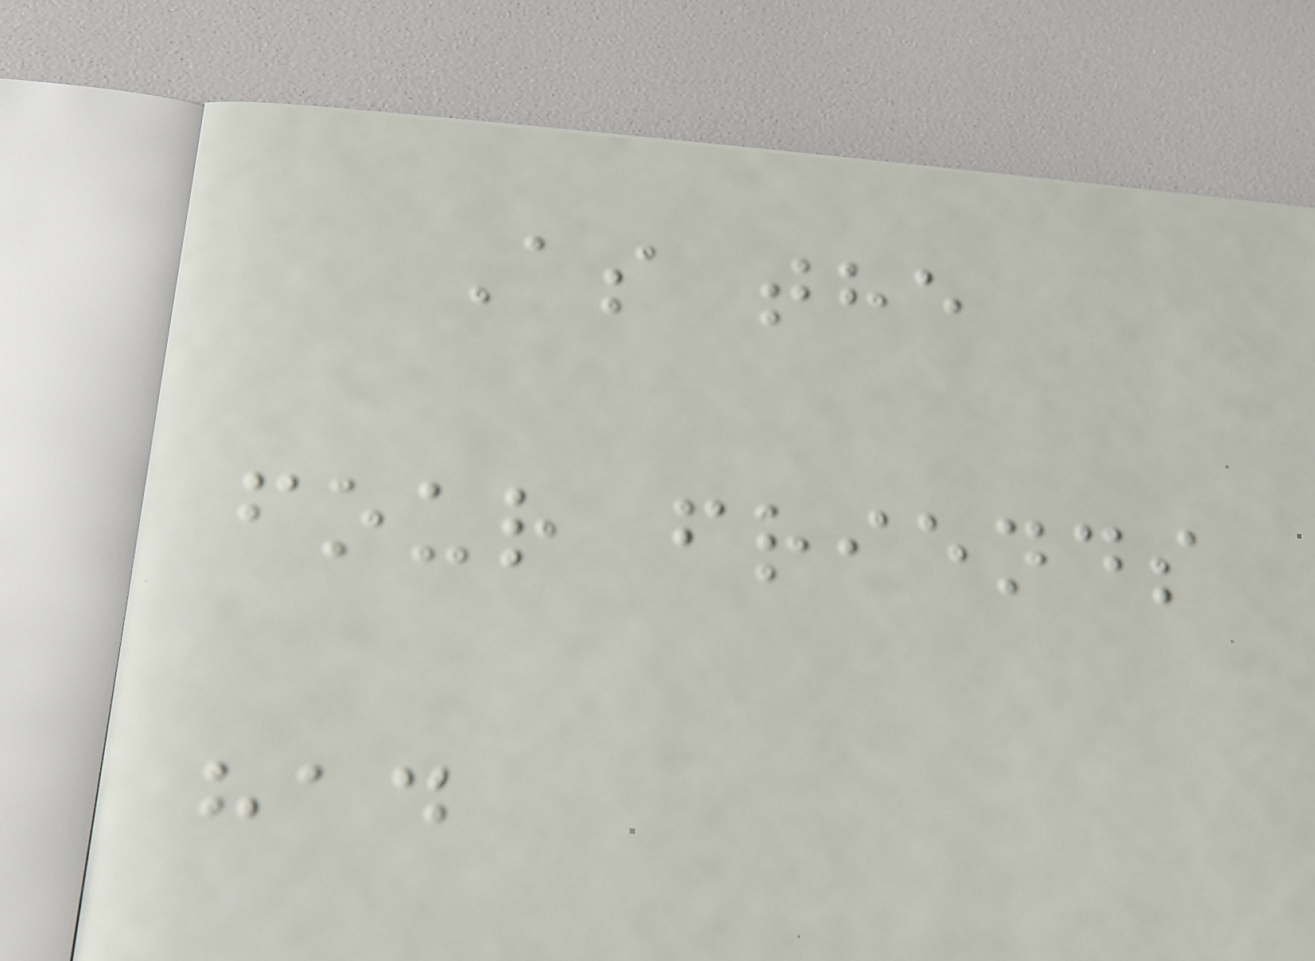As the
four friends
had
